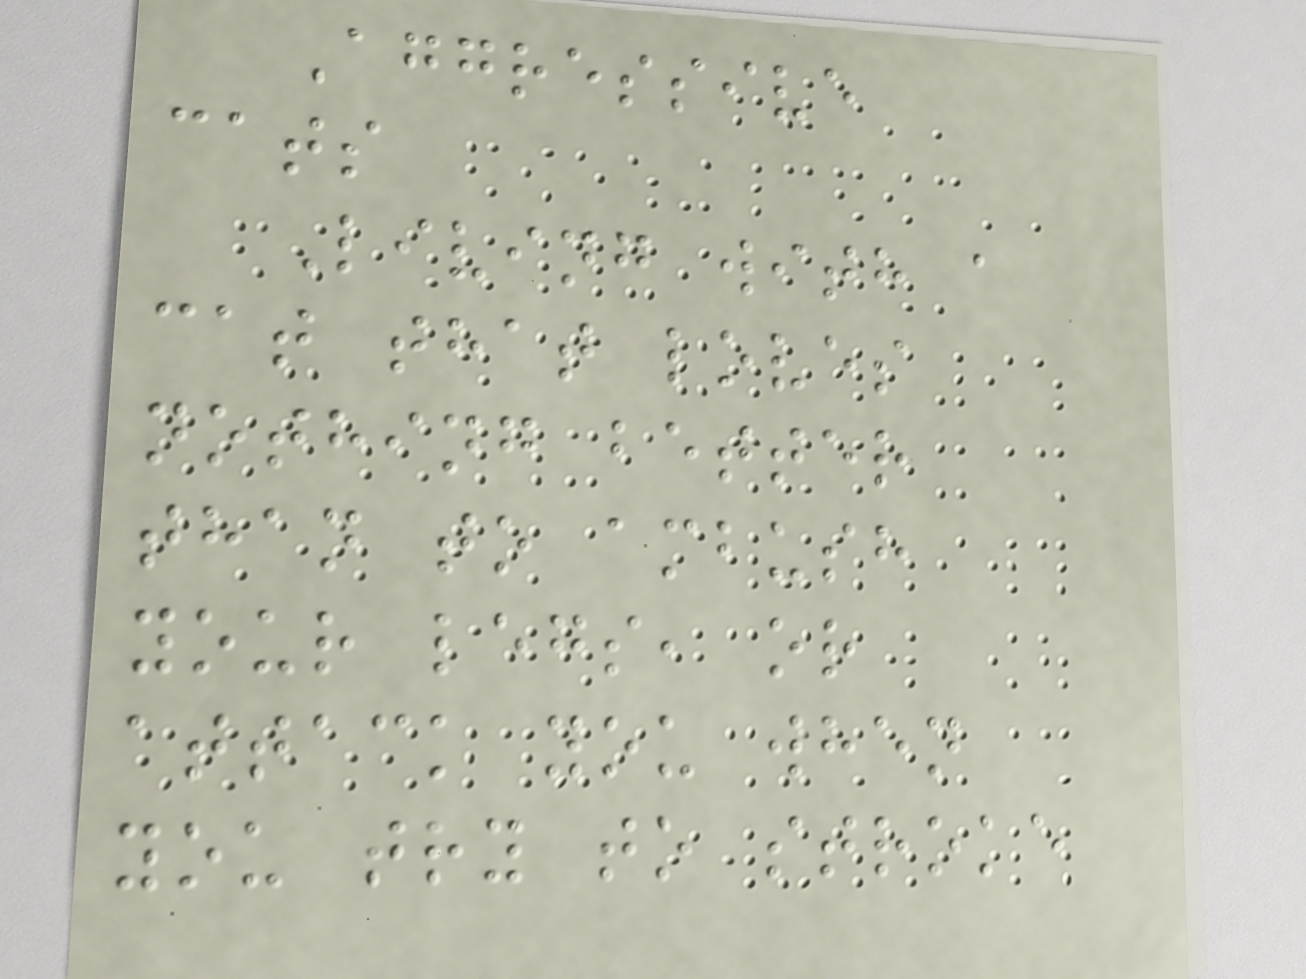Aggressive
cats
Living with a
cat that loves
nothing better
than to ambush
your legs, or
attack you when
you try to stroke
